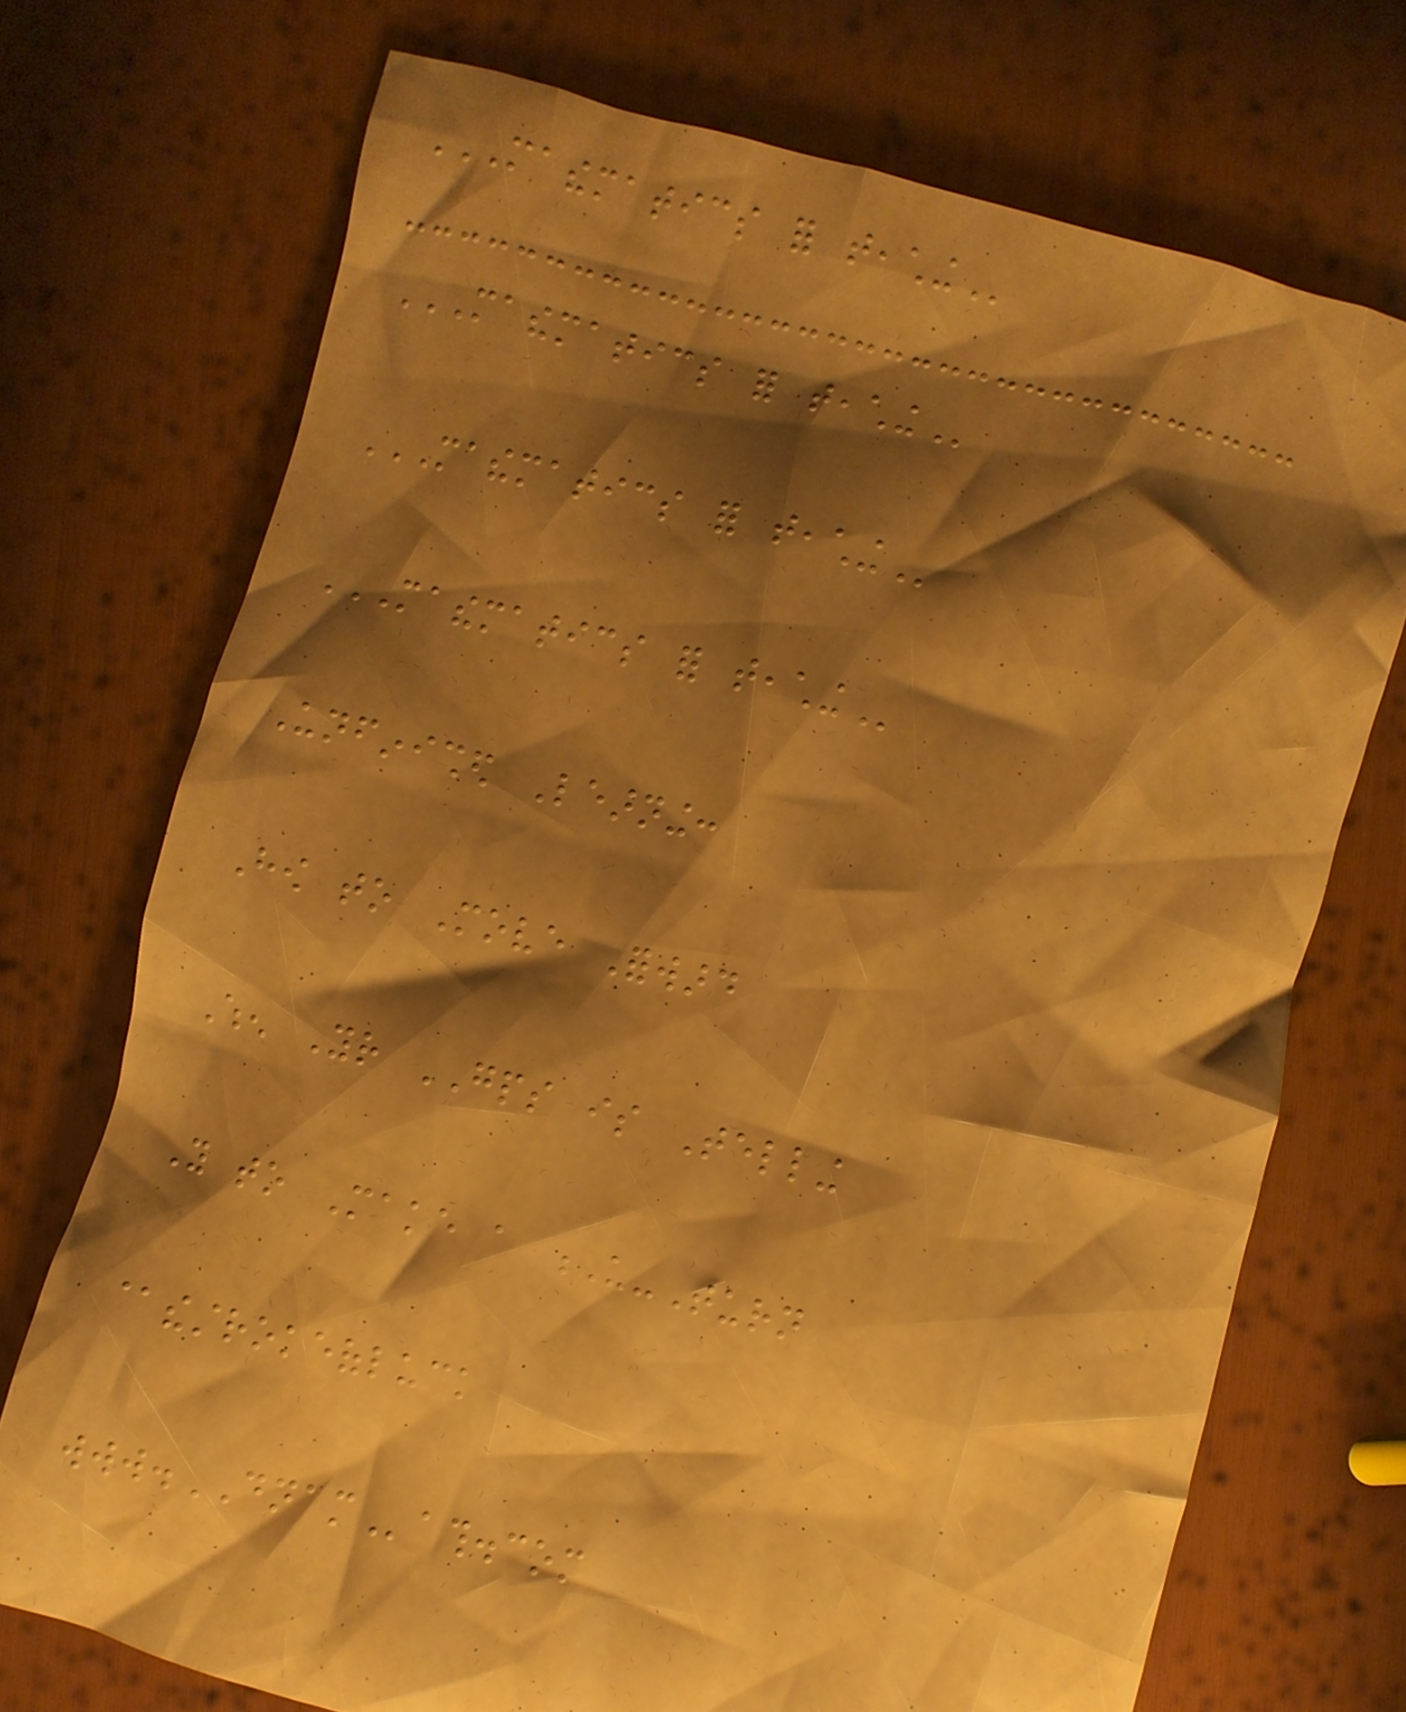MATHEMATICS FOR TEACHING
MATHEMATICS FOR TEACHING
MATHEMATICS FOR TEACHING
MATHEMATICS FOR TEACHING
Unfinished Learning:
How to Move Forward
When Your GPS is Telling
You to Make a U-Turn
@thestrokeofluck
www.DNAMath.com
